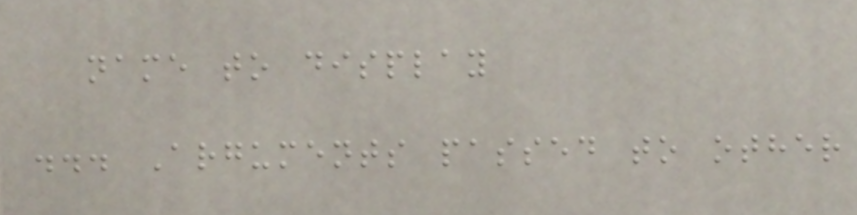name to display
... Arguments passed to other
